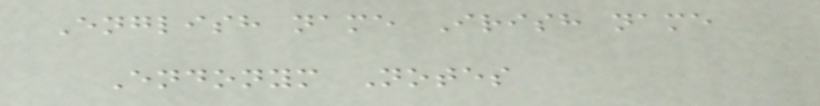English name Irish name
Endonym Notes
